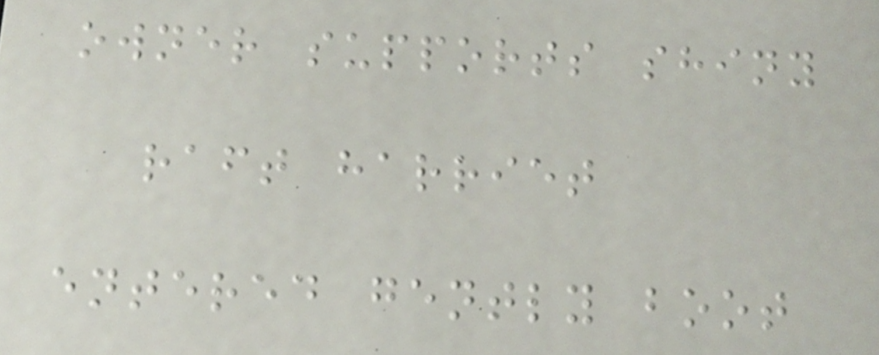owner supports shiny
raft harriet
entered gently boot
